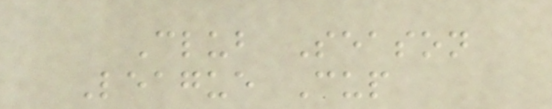Club Season
League Cup
